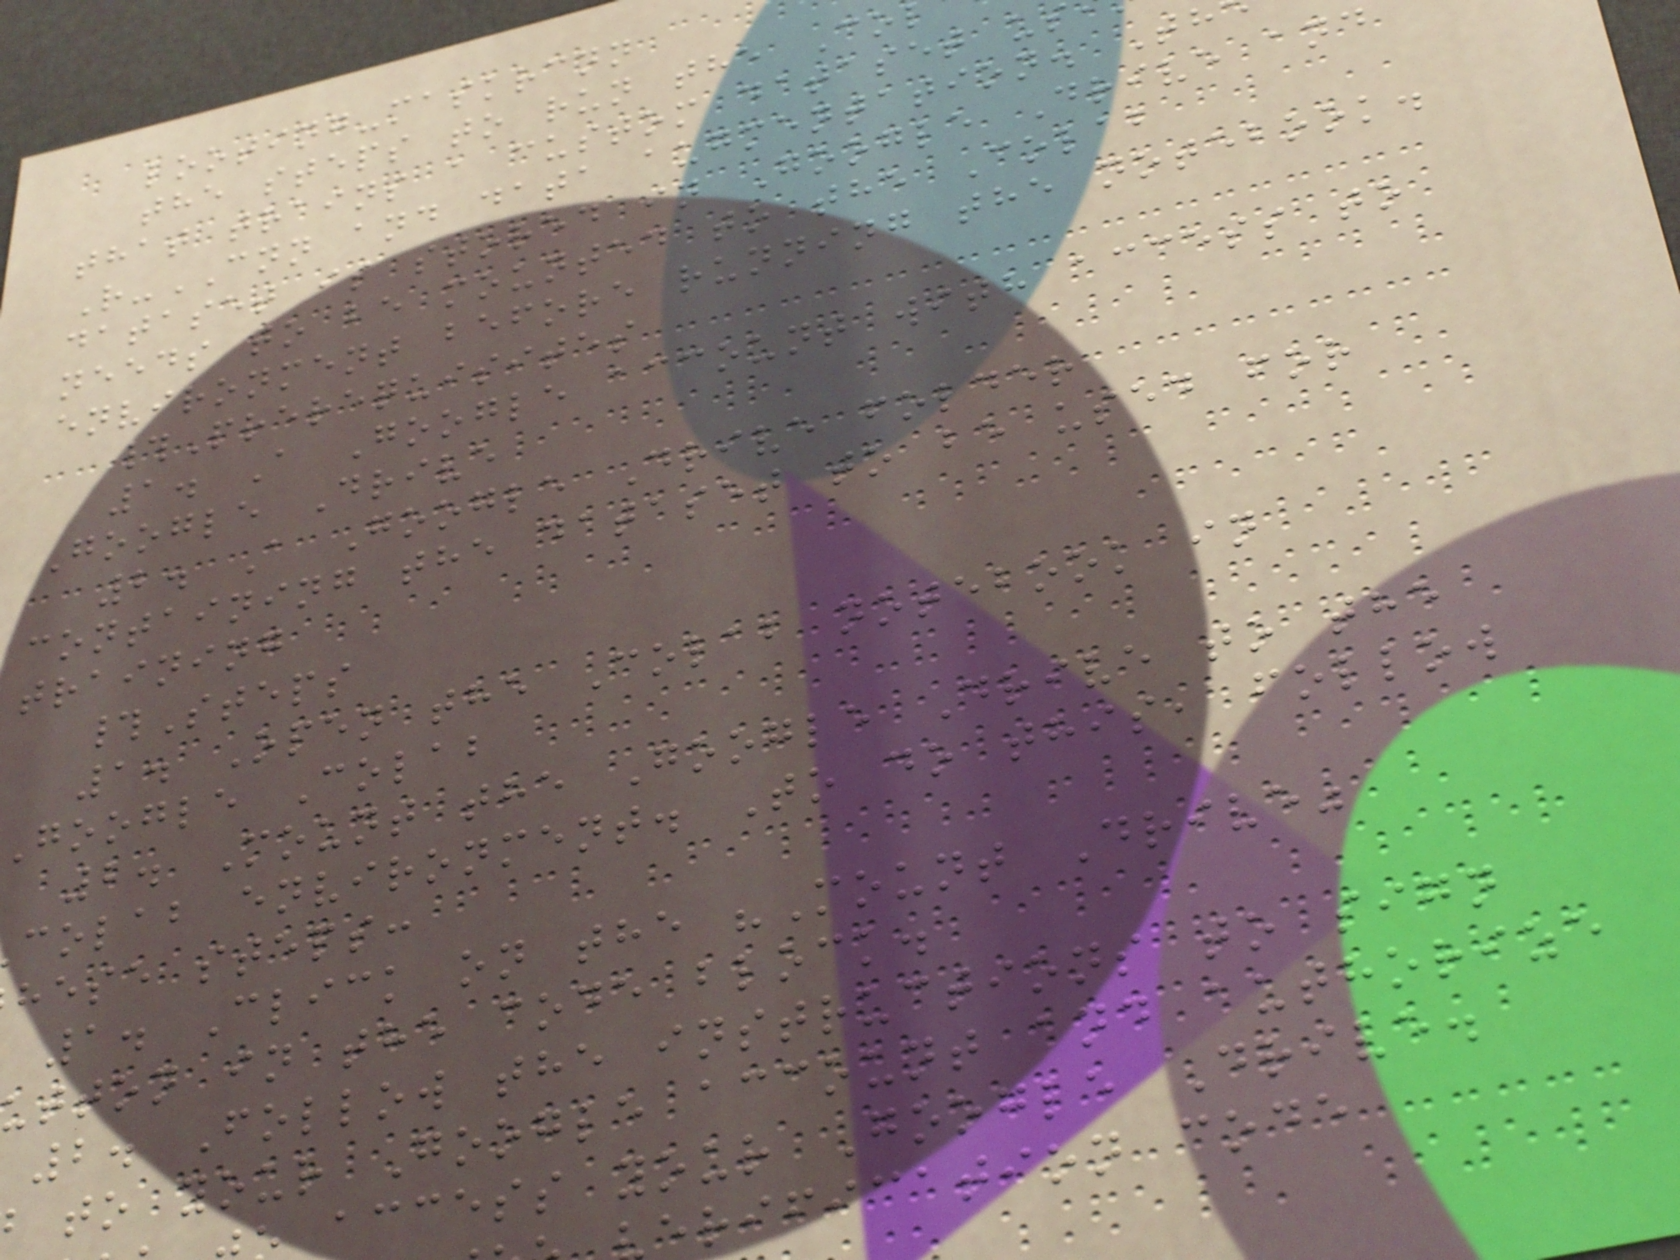looting-maskrcnn
the steps to run the Co
that trains a custom dataset us
R-CNN and data augmentation. Th
dataset is stored in Google Drive and
needs to be mounted to the Colab
environment before running the notebook.
#Prerequisites
1. A Google account with access to
Google Drive
2. A Google Drive folder
containing the dataset to be used for
training
#Steps
1. Open the Colab notebook in
google Colab
2. Mount the Google Drive to the
colab environment. To do this, follow
hese steps:
1. Click on the "Mount Drive"
utton in the code block.
2. Follow the instructions to sign
to your Google account and authorize
access your Google Drive.
erification code
